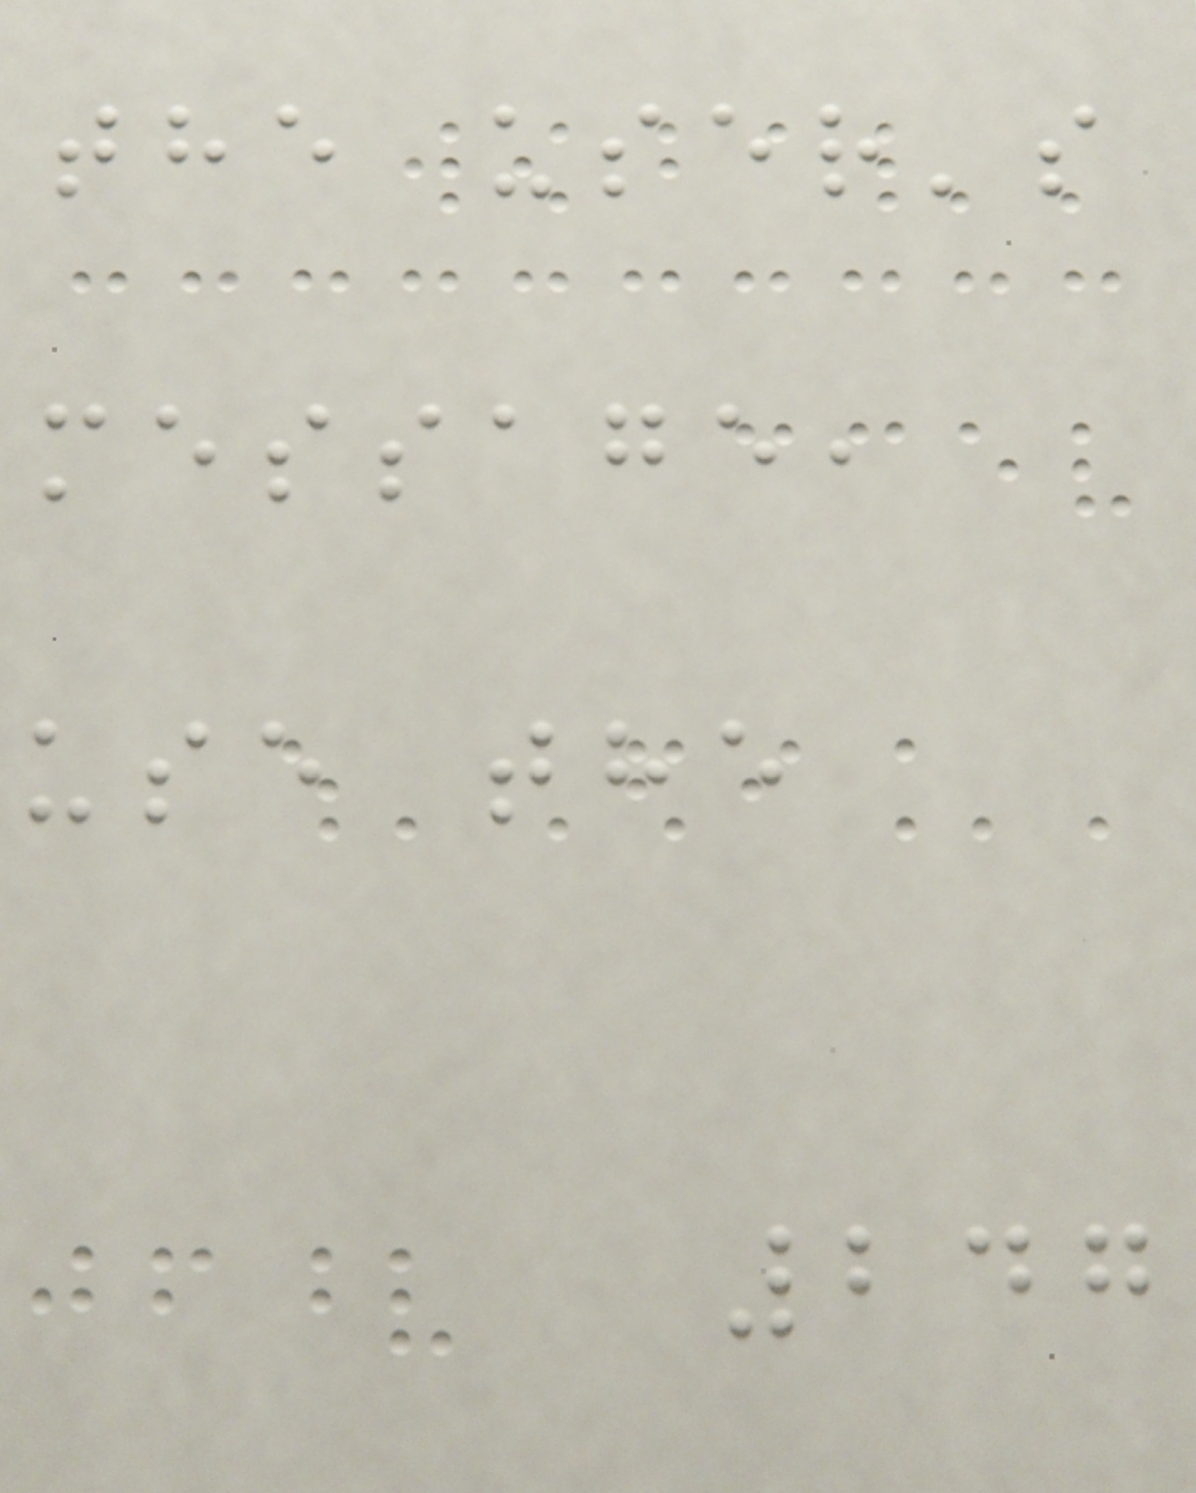the user's
message,
use the
247
